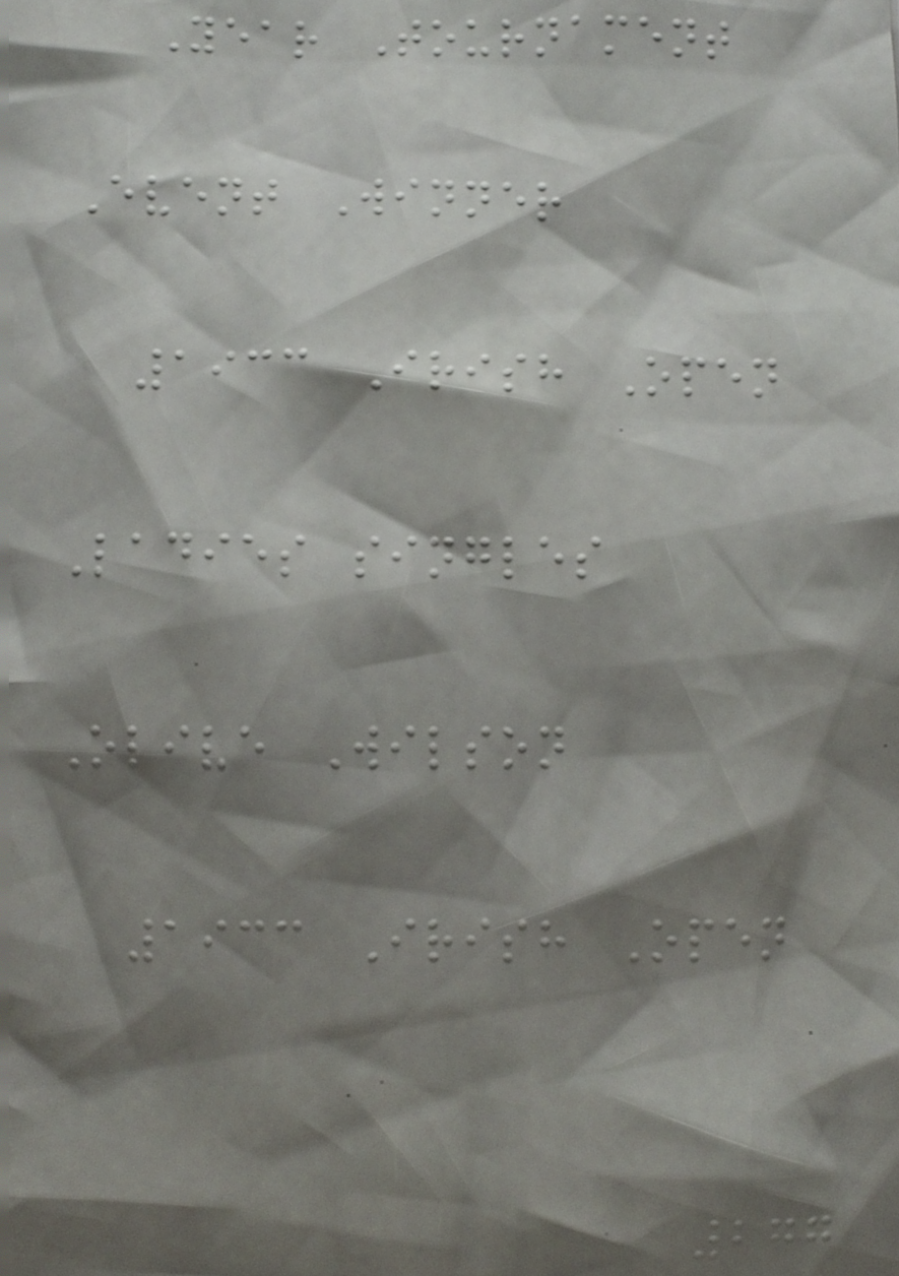Year Tournament
Event Winner
1933 Irish Open
Ladies singles
Olive Wilson
1933 Irish Open
277
